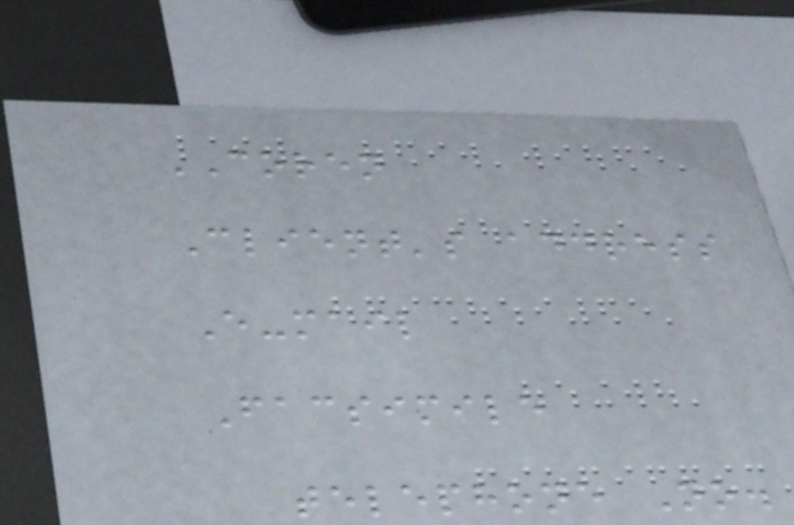COREN
Client's address
E-mail
Facsimile
telephone No.
